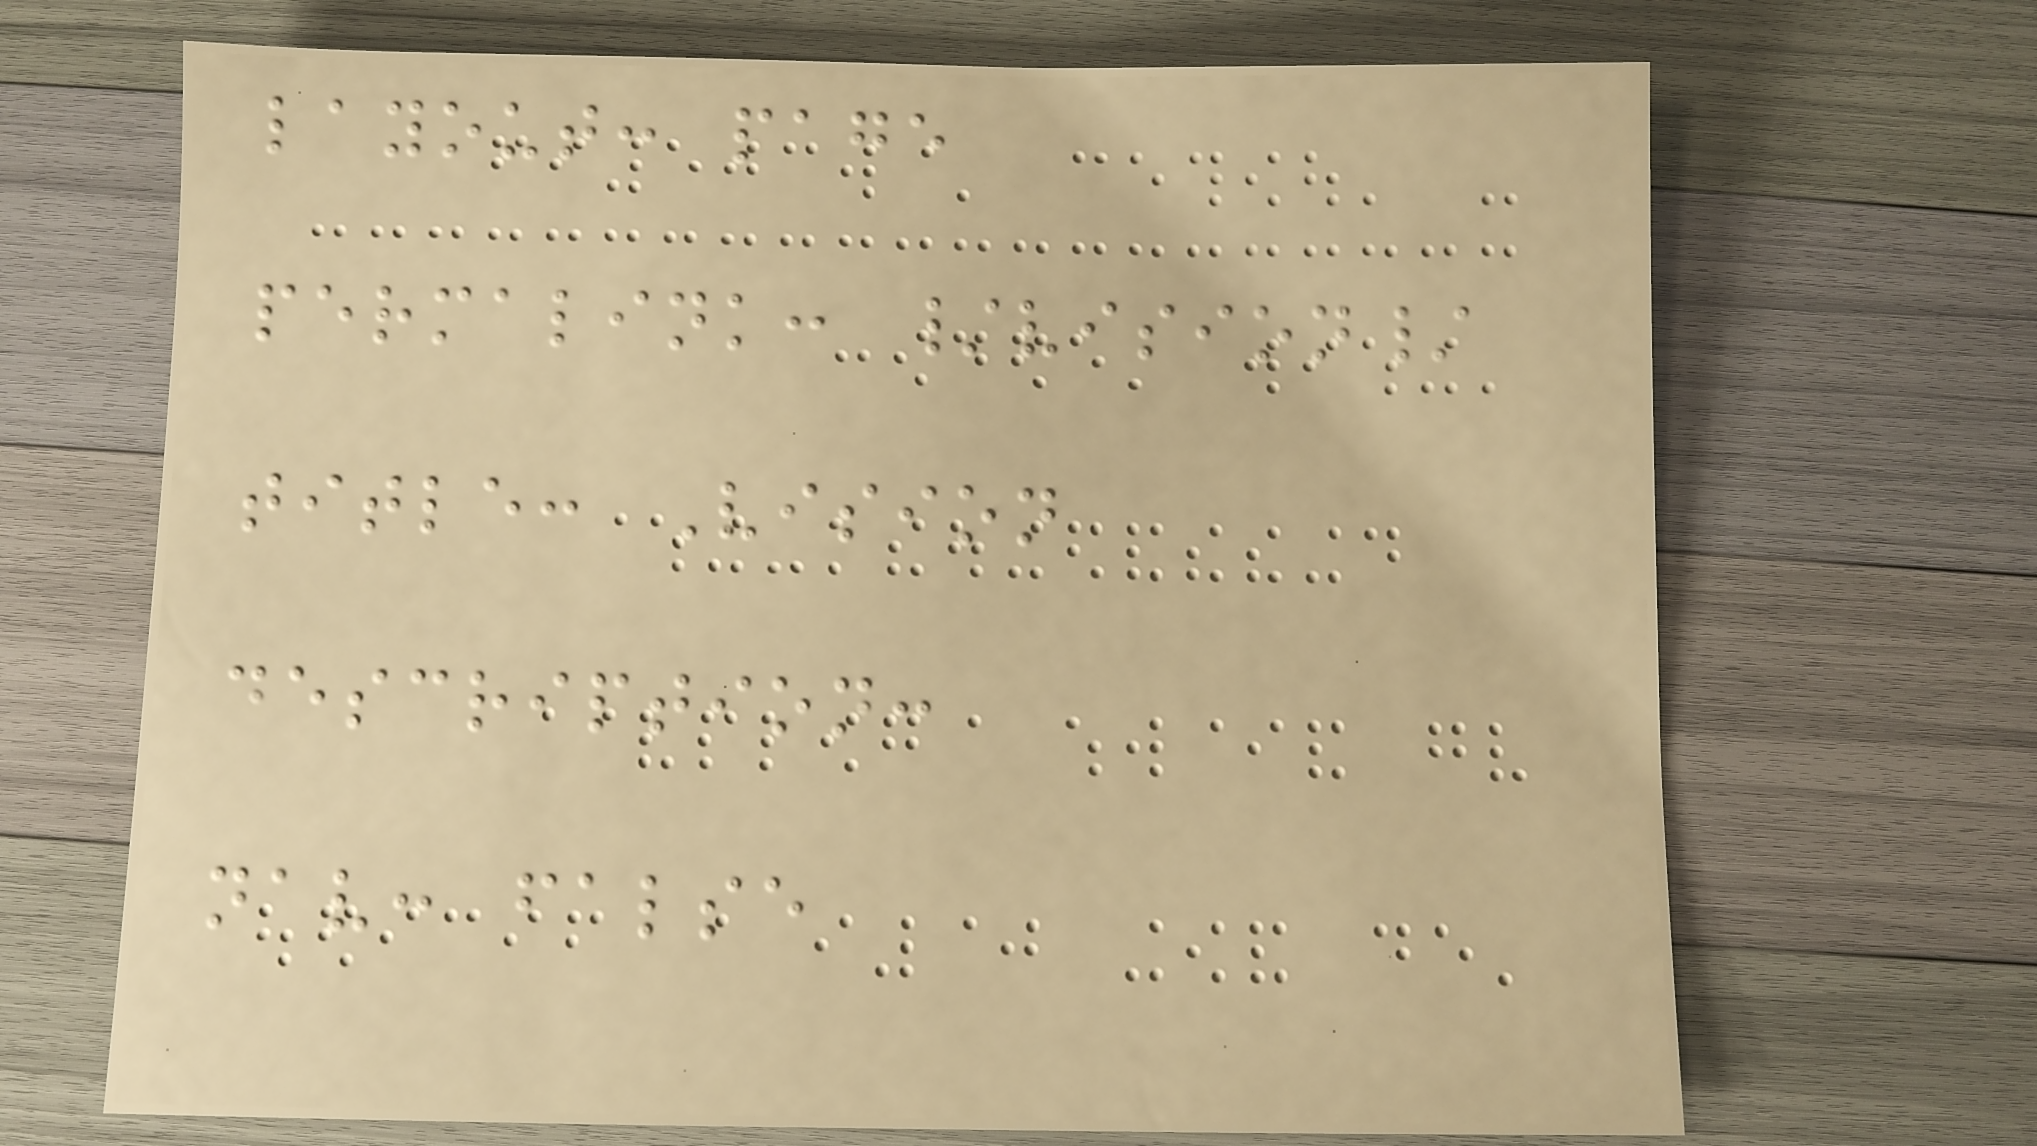layout: page
permalink: /vision/
title: Vision
description:
nav: false
